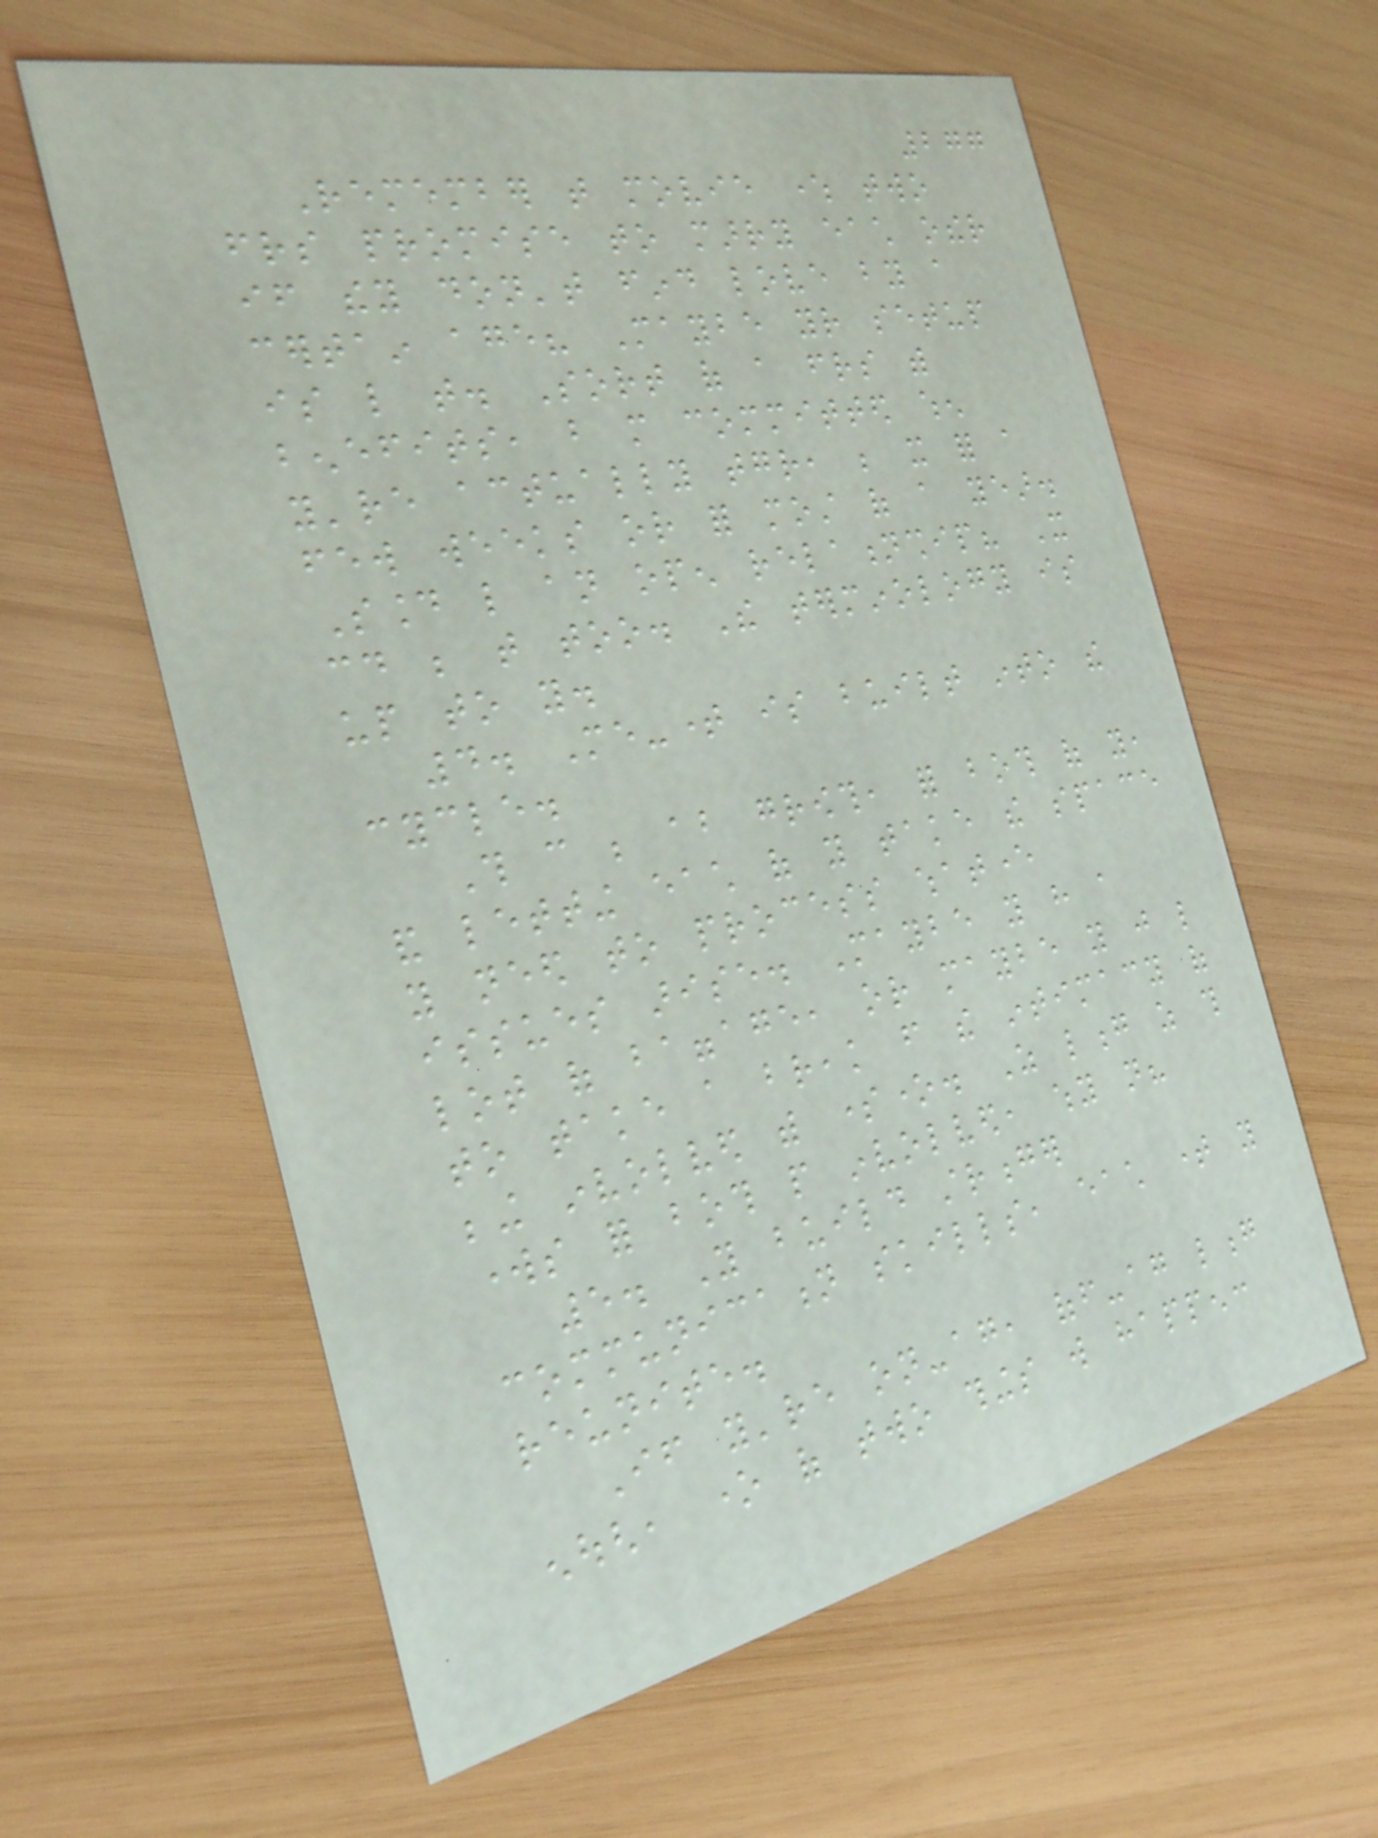277
Remember that movie where two
friends promise to marry each other
if they don't find love by a
certain age? Maybe your setup
is like that. Sort of a friends with
benefits, but more committed when
you're actually together, be it for a
few weeks or for most of a year.
Sound like an open relationship? It
could be that too. The terminology is
up to you.
4. Me-time is built into the
cycle.
This can be about growth, for both of you,
and letting each of you take the space
you need to process whatever
issues arise. Maybe you have a
lot of baggage, or maybe you just like
to take a break from the intimacy of
being involved with someone. As long as this
works for both people involved, why not?
5. You build stronger
communication skills, each time you
reunite.
If you're on-again, off-again long
enough, one of two things will happen:
